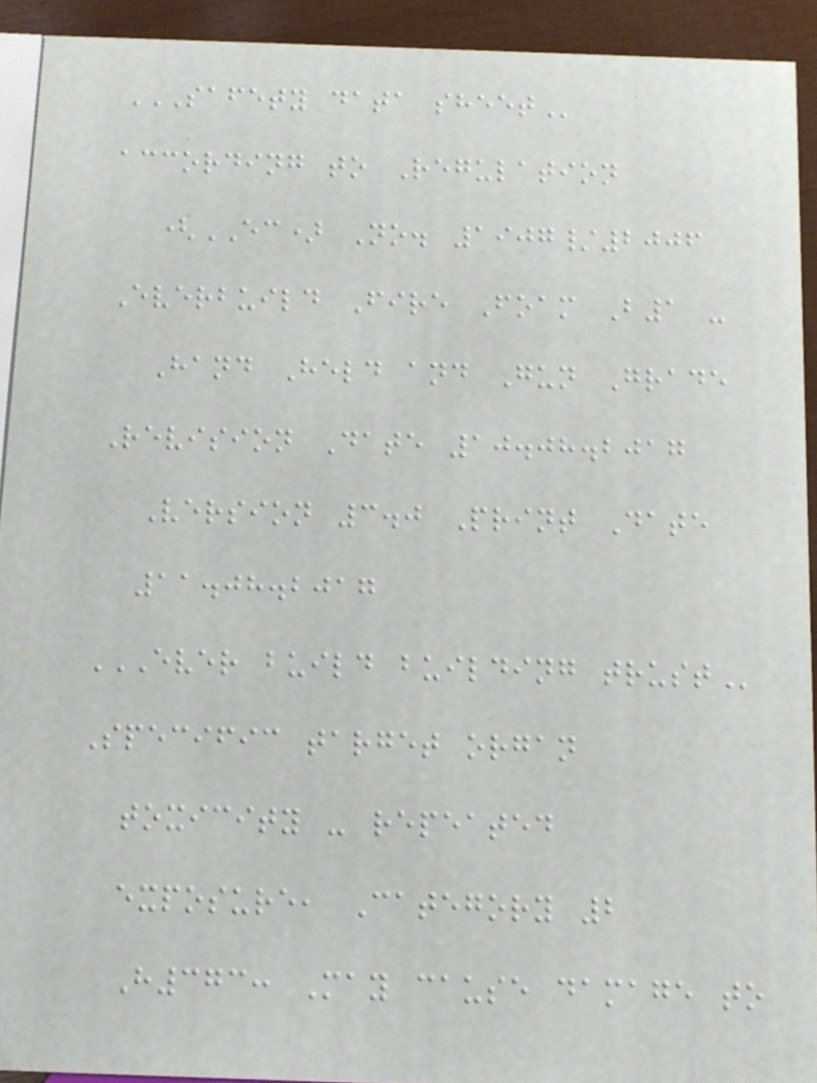SAFETY DATA SHEET
according to Regulation
(EC) No. 1907/2006
Everbuild Fire Foam B1 -
Hand Held and Gun Grade
Revision Date 10.08.2017
Version 3.0 Print Date
11.08.2017
EVER BUILD BUILDING TRUST
Specific target organ
toxicity - repeated
exposure, Category 2
H373: May cause damage to
